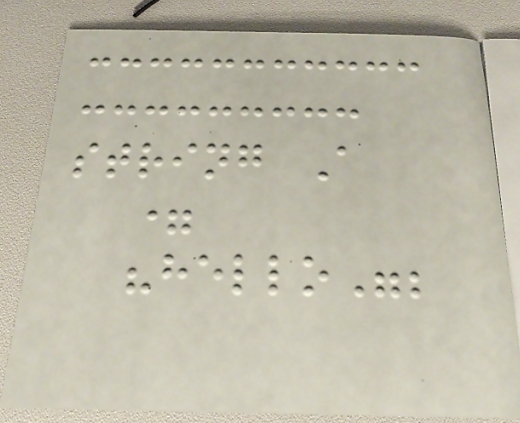string A
=
"hello";
